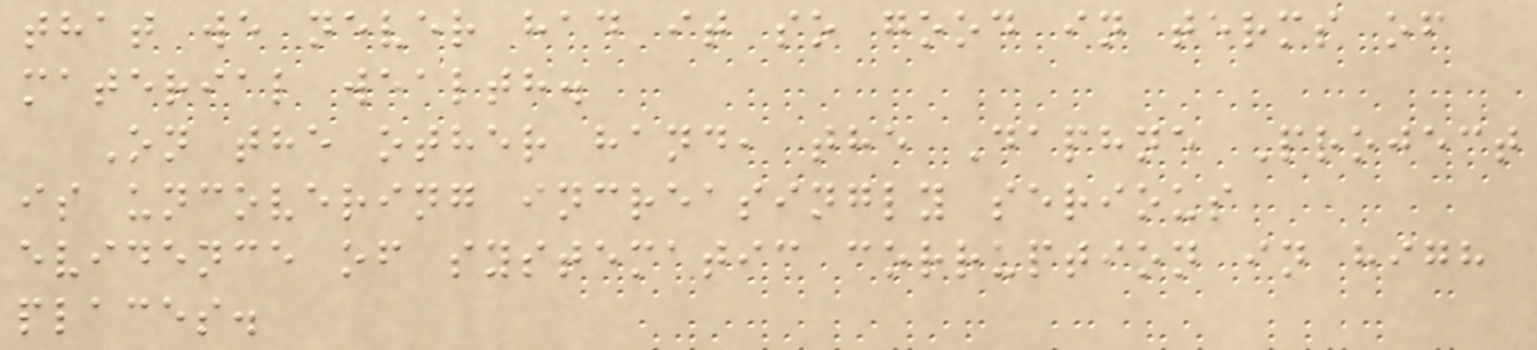that we never had it so good in terms of
material wealth.
On the other hand, the Daphne Project
is uncovering increasingly serious
evidence of systematic corruption in high
places.
